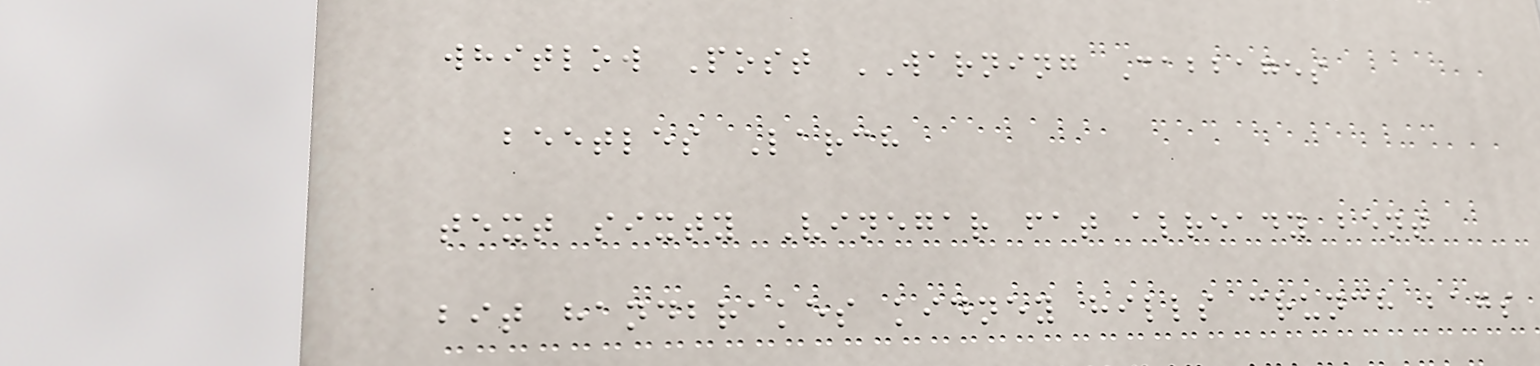whitlow Post WARNING Cabbages
beetles Larch
text sixty Vinegar fat already bent
bit handbrakes kidney hills crunch bags
